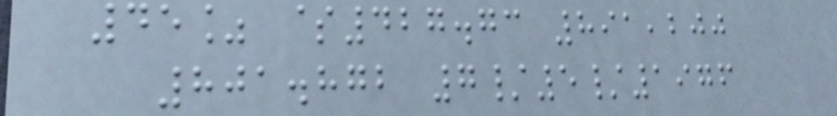45% $427.73 891,200
801.872 7/5/1976
